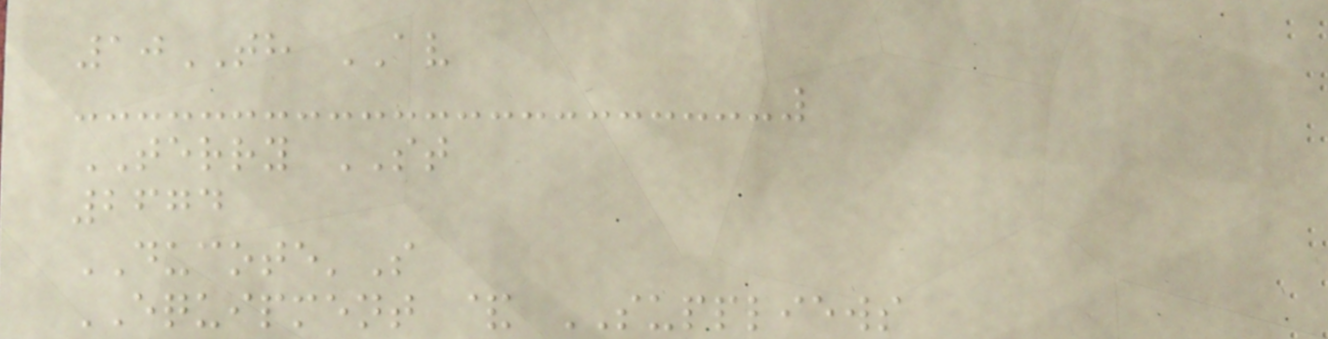10TH AV
TERRY ST
2674
DUCOTE'S
EQUIPMENT & SUPPLIEWS
